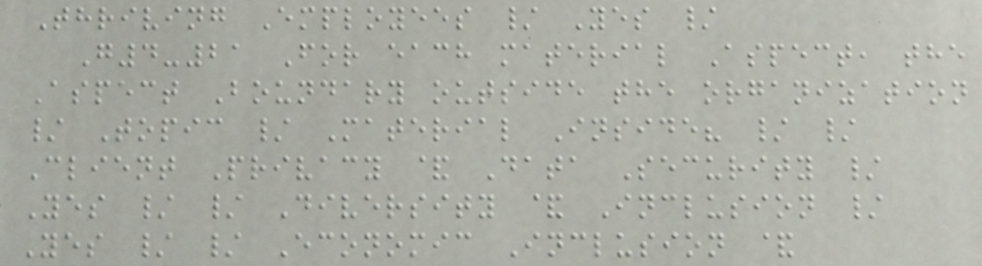Thriving Employees / Yes /
G4-21 For each material Aspect, the
Aspect Boundary outside the organization
/ Topic / Material Inside? / /
Client Privacy & Data Security /
Yes / / Diversity & Inclusion /
Yes / / Economic Inclusion &
